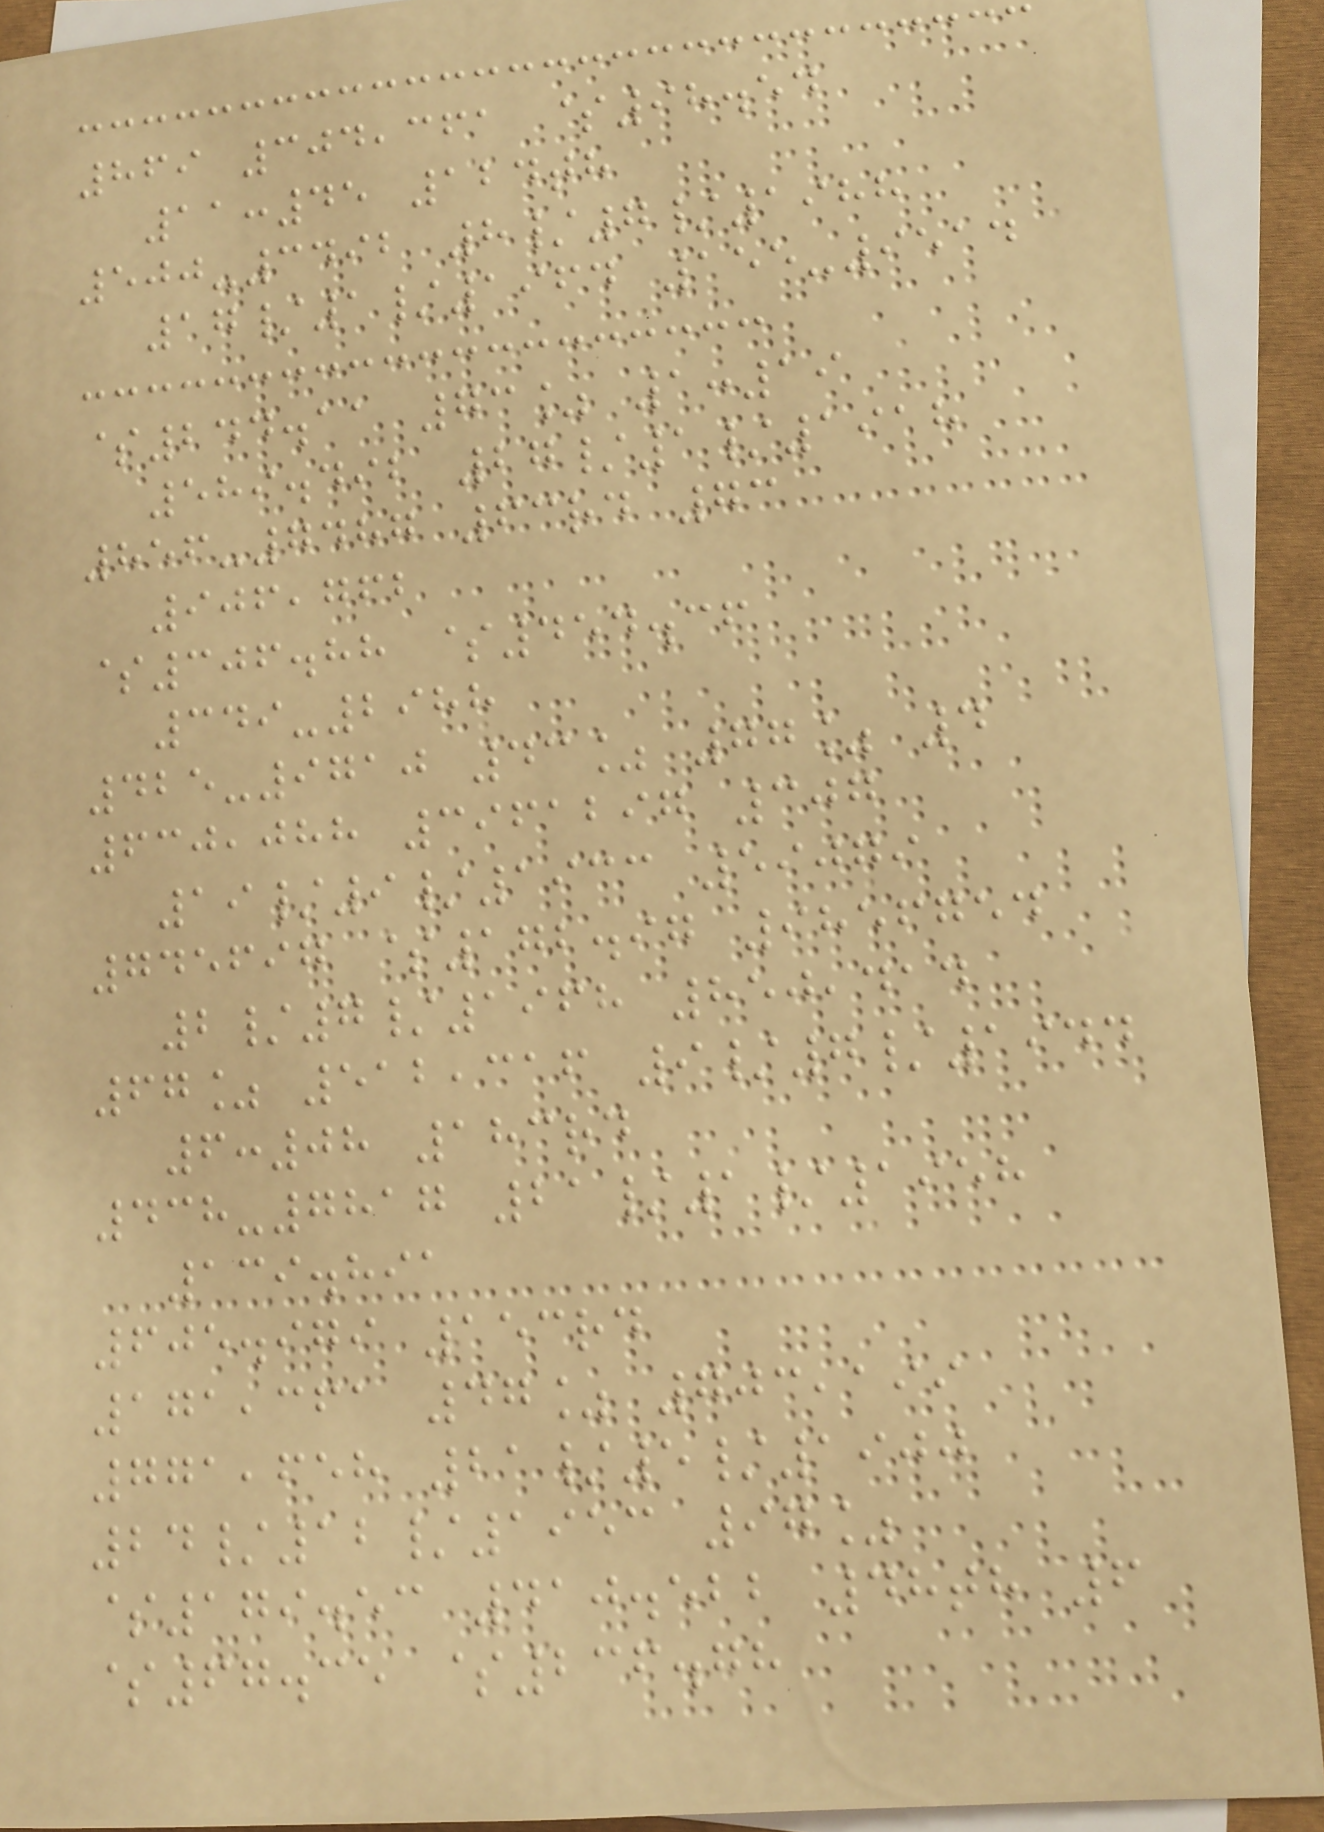869 304,361 $98.54
11:45 124th
500-3492 8/7/1988
17/1/1964 155-9514
$244.11 73% 1:19
589.492 27/1/1918
856-7487 63rd 73
906,762
$306.88 $454.36
349-2988
425-9710 43% 77% 4
630,088 3961297 307
19/9/1933 59079
745697 $172.97 9856754
2/7/1968 850,414
67% 512,316 9/7/1944
6:08 183rd
438-7817 21/1/1958
139.891
605.979 153rd
171,361 47% 703,199
771,658 21/5/1900
24/12/1953 97%
$179.53 410.522 48th 6
$67.35 $236.78
